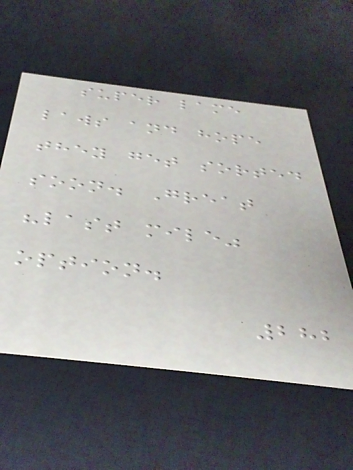super lame
laws and hope
they get sorted
soon. Great
"last mile"
option.
282
